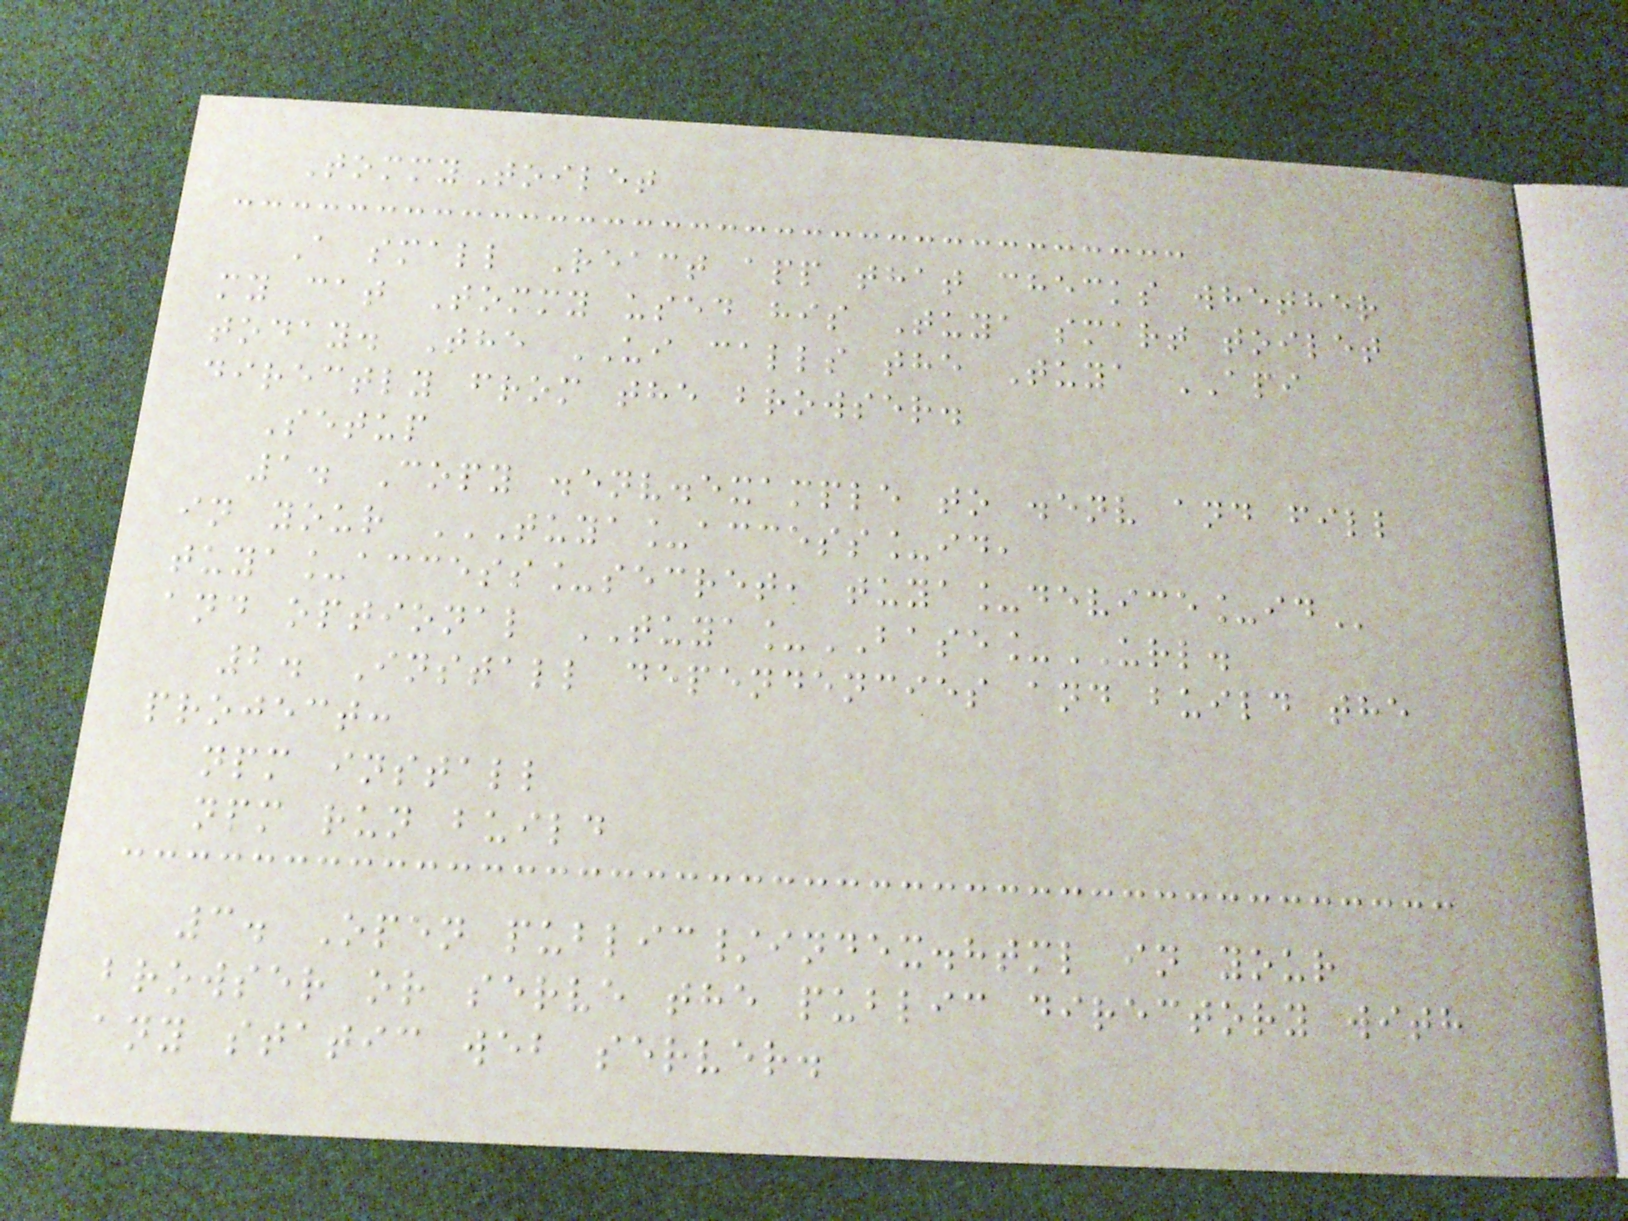TommyToilet
A small React app that checks whether
my cat Tommy used his Tuya smart toilet
today. The UI calls the Tuya API
directly from the browser.
Setup
1. Copy .env.example to .env and fill
in your TUYA_ACCESS_ID,
TUYA_ACCESS_SECRET, TUYA_DEVICE_ID
and optional TUYA_BASE_URL.
2. Install dependencies and build the
project:
npm install
npm run build
3. Open public/index.html in your
browser or serve the public directory with
any static web server.
